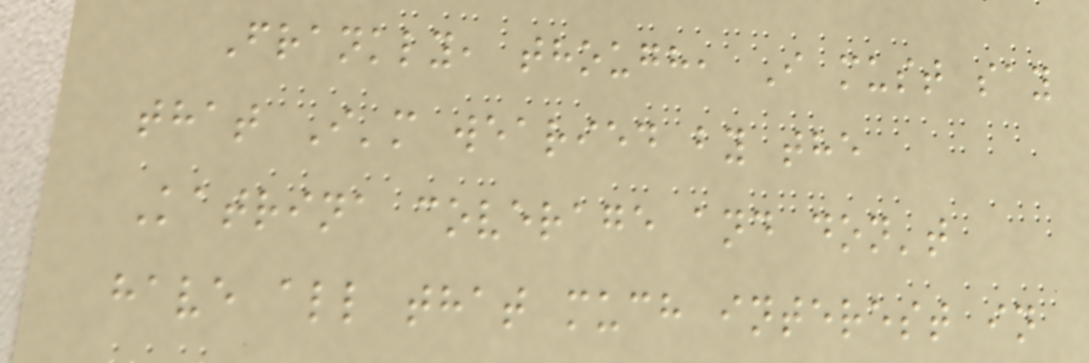Frankly, though, I must say
that I'm wearied by the
Katrina coverage and don't
have all that much interest in
